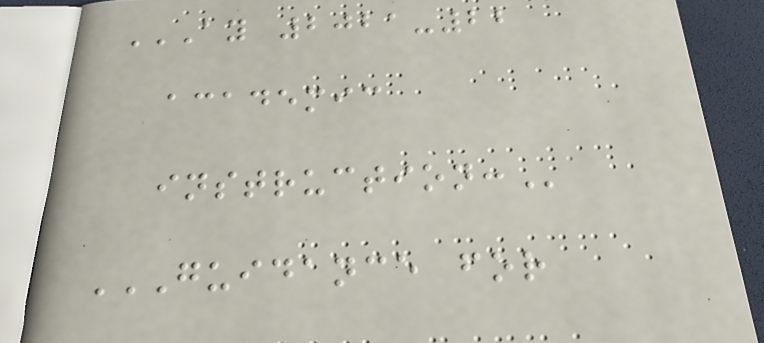AY 2021-22
ACADEMIC
INSTRUCTION:
GUIDANCE FOR
